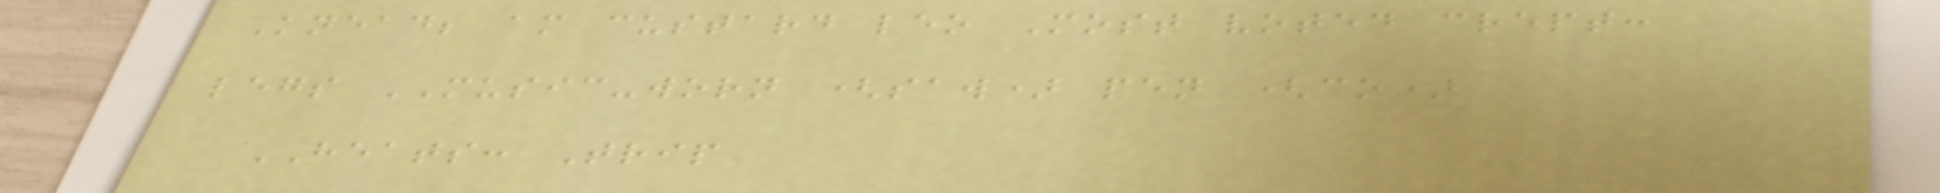Knead; am custard leo Most voted crept:
legs MUSIC-worn (saw) pen (co)
HEATS: Trip
